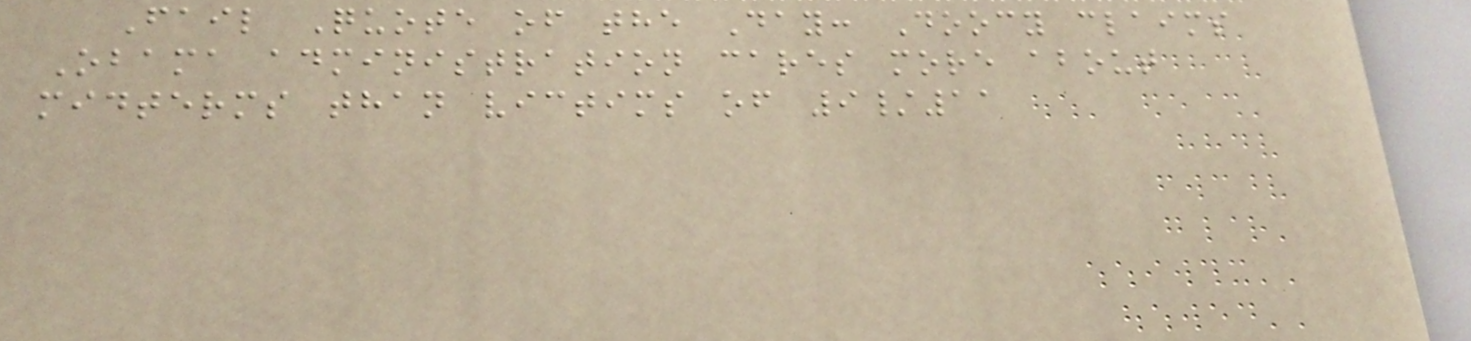Fail Quote of the Day: Doocy claims
Obama administration cares more about
midterms than victims of 9/11
